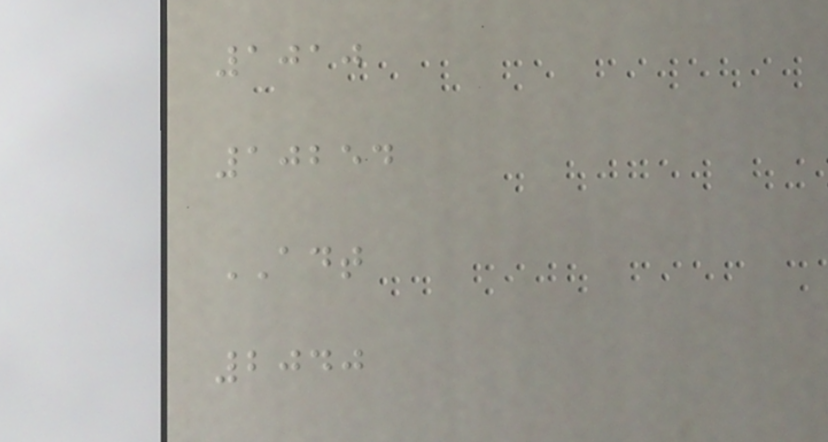1010
10254
ADT
2040
